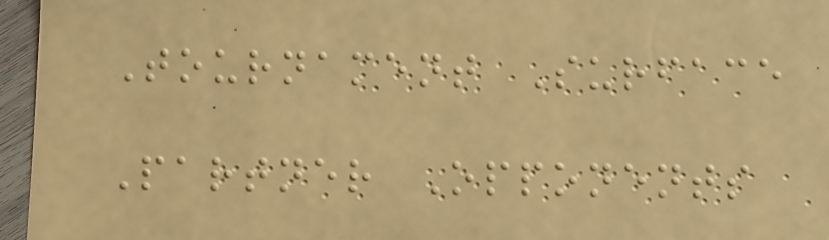Tournament Surface
Partner Opponents
